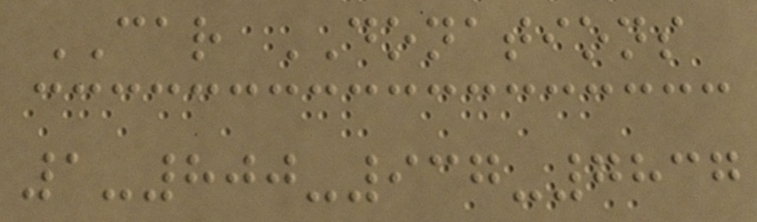CAR DONATIONS
1-800-937-7837
